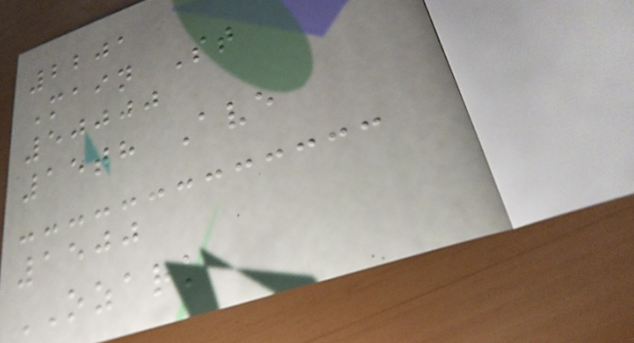2201
Main St
50000
15th Ave
1500
OZARK
